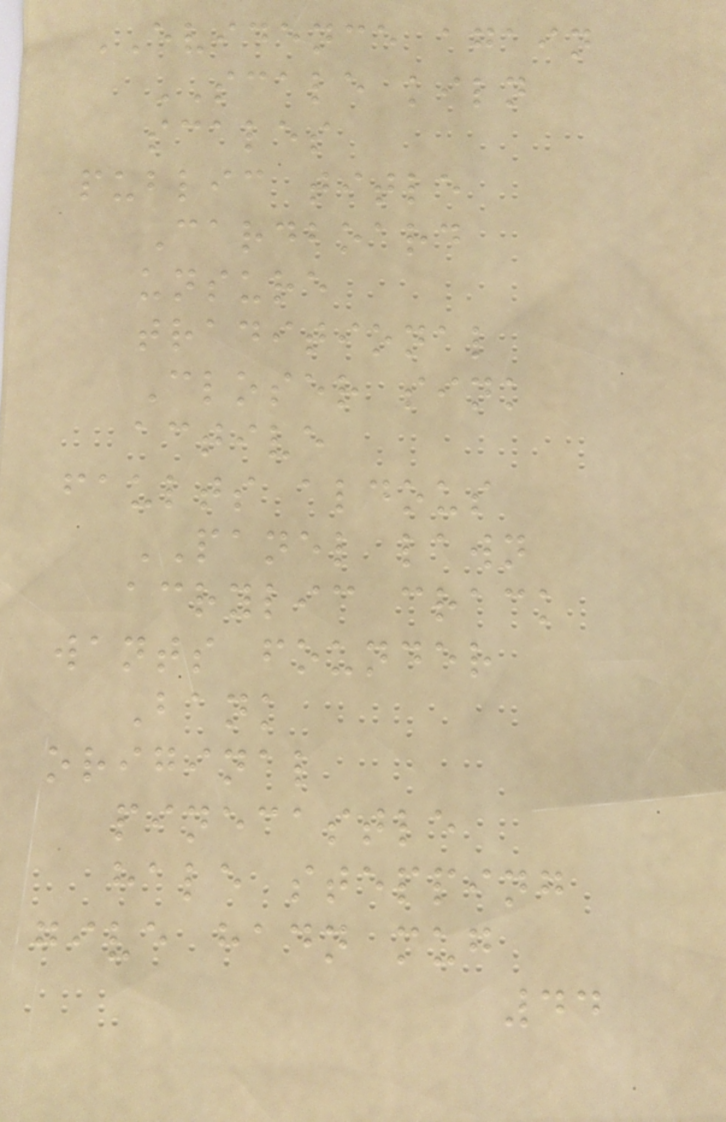EVIDENCE again
SCALE kiln
scales
public title
Cardboard
unsure
traditional
Closer sink
active
faults aldous
PANEL lawn
acrylic crack
wants founder
Bank
original
pinecastle
hale stepping
give hadn mug
44
